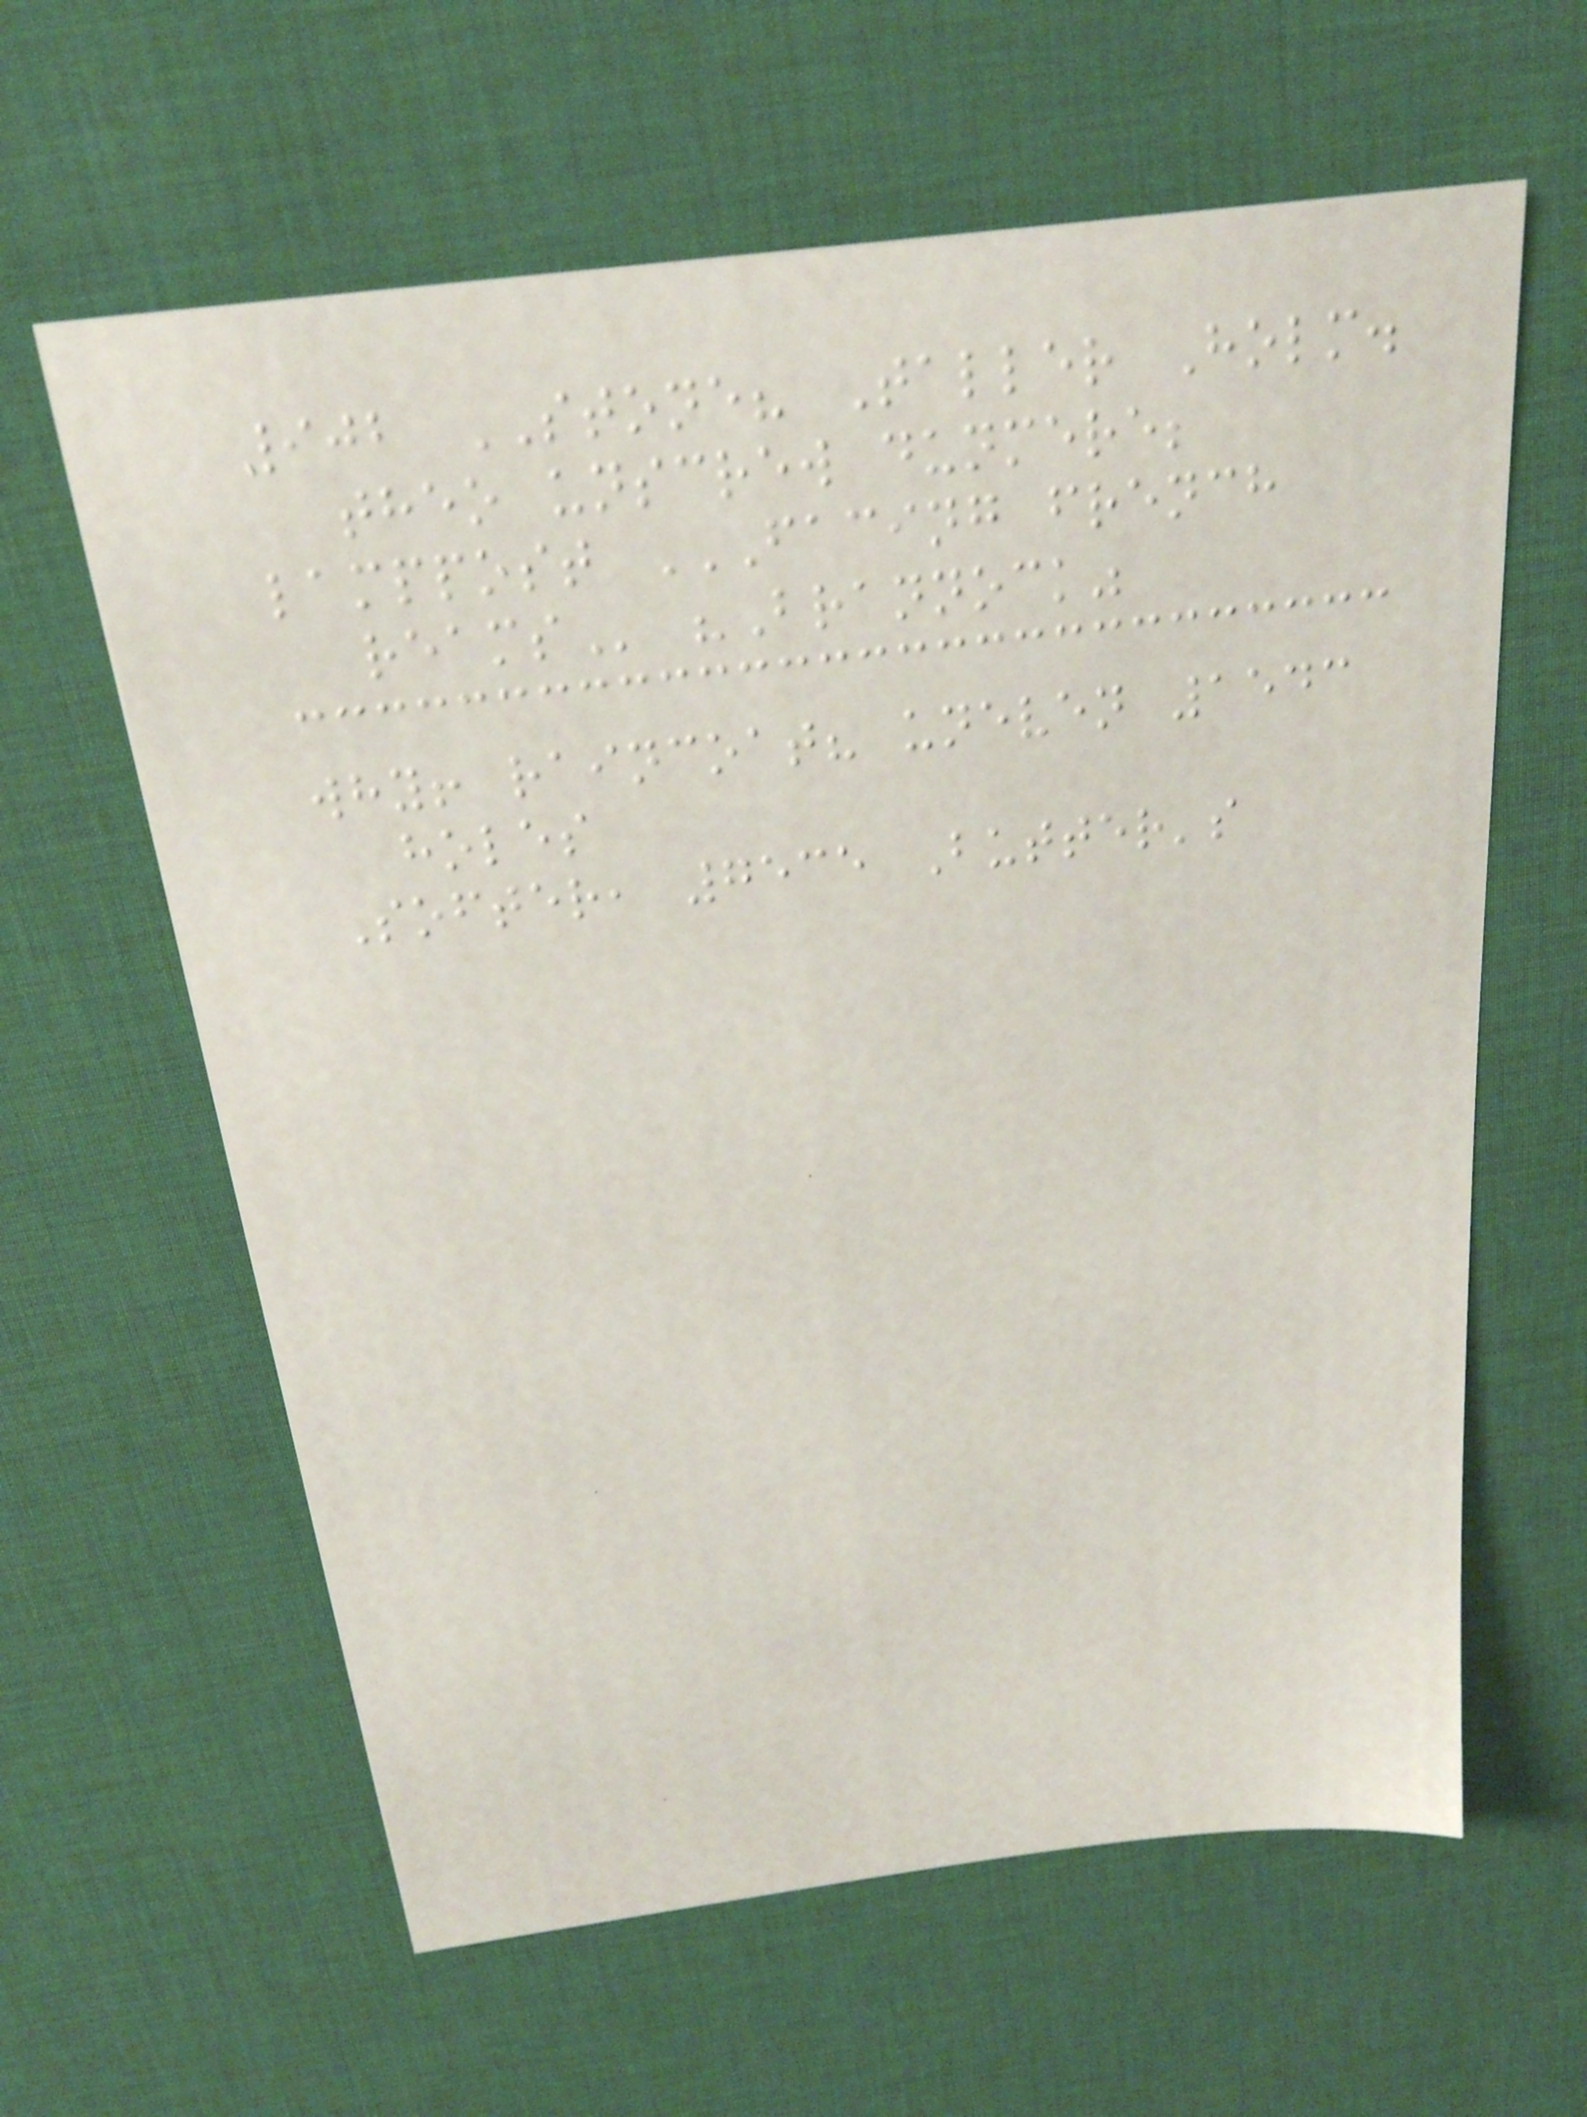902 STONE? Taller Holm.
theo unscrew dunmere;
lamppost FACING FRENCH
REAMS "Brannock"
why! raincoat? uneven 1543
holes
Softer, 7535 Butter's
